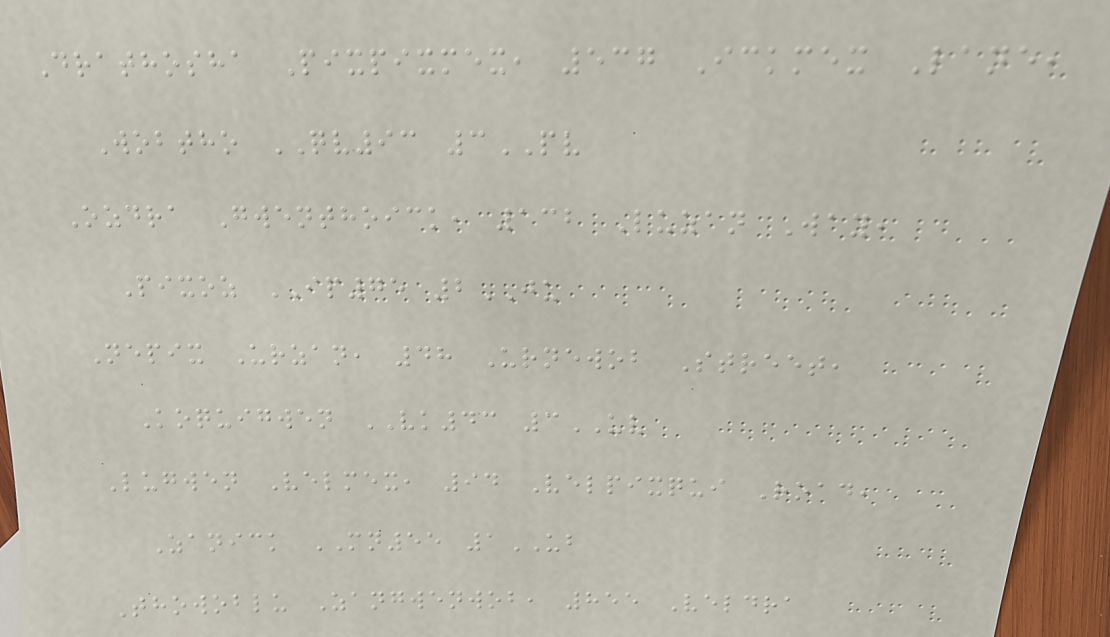Drathosha Pixpixmex, 537 Ickmex Lane,
Wobtho QV93 3PV
Ozdra Gwenthoick, 132 Luzan Way,
Pixoz IP75 2JU
Nepix Urzan, 48 Urnewob Street,
Koquigwen VK43 3UV
Lugwen Velmex, 94 Velpixqui Road,
Zanick MN55 1UB
Thowoblu Zangwenwob, 855 Veldra
